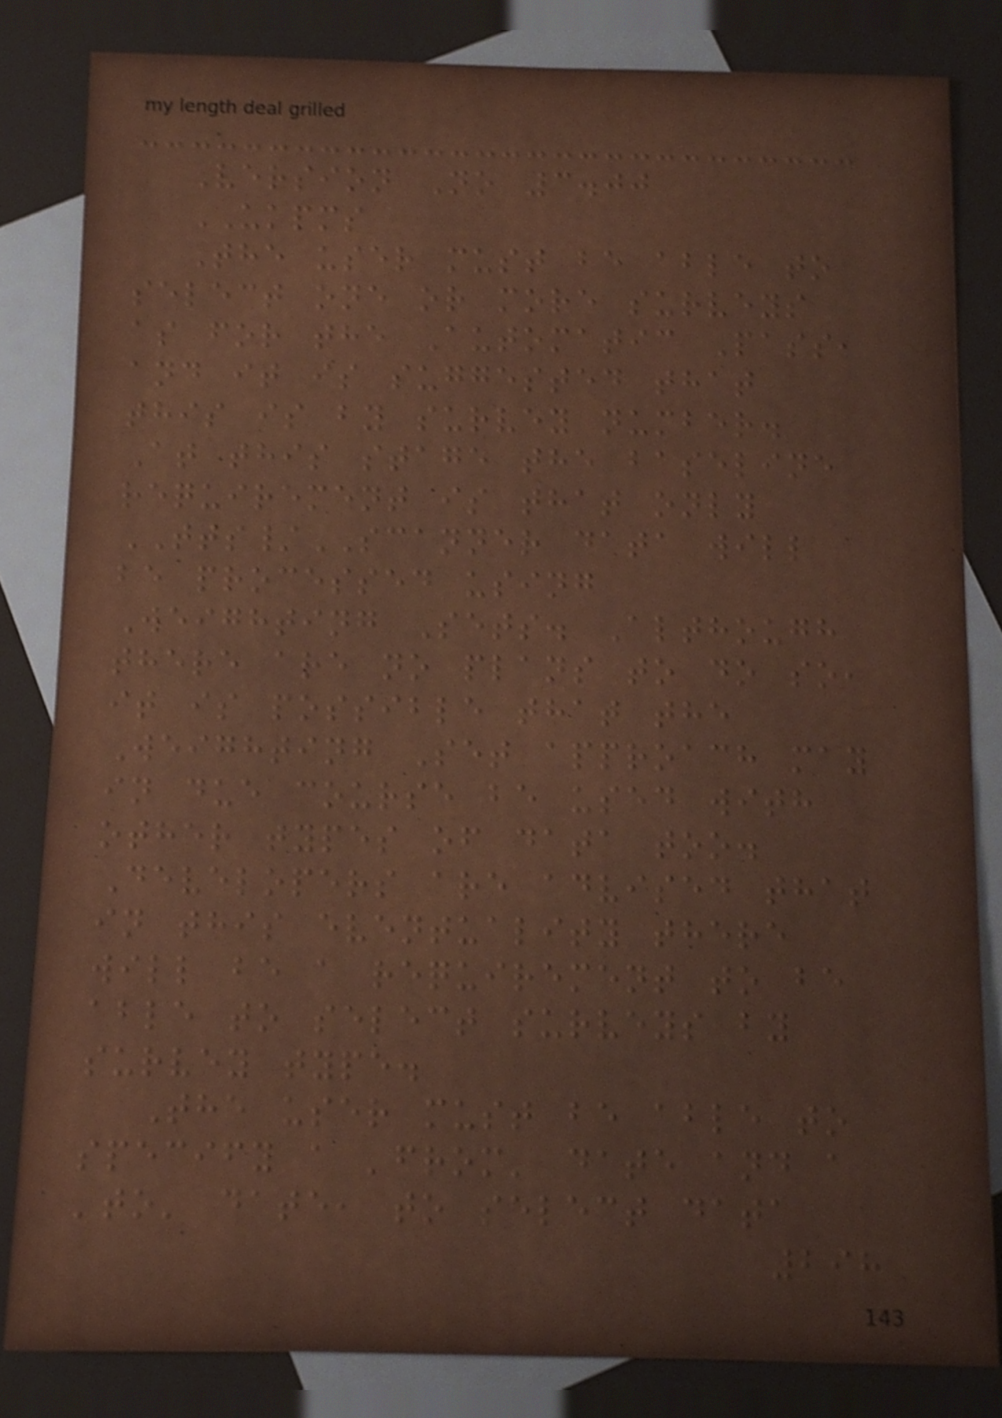Version No 3.00
UKPMS
The user must be able to
select one or more surveys
as for the Automatic Pass,
and it is suggested that
this is by survey number.
At this stage the baseline
requirement is that only
TTS/SCANNER data will
be processed using
Weighting Sets. Although
there are no plans to do so,
it is possible that the
Weighting Set approach may
in due course be used with
other types of data too.
Developers are advised that
in this eventuality there
will be a requirement to be
able to select surveys by
survey type.
The user must be able to
specify a 'from' date and a
'to' date, to select data
298
